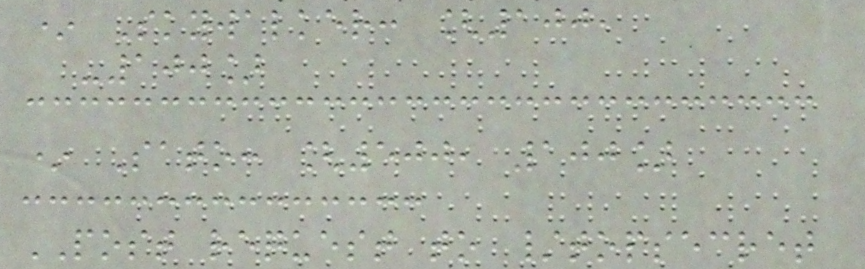* Skywalker: [100,
-100]
* Sato: [500, 100]
POST request to /topsecret
